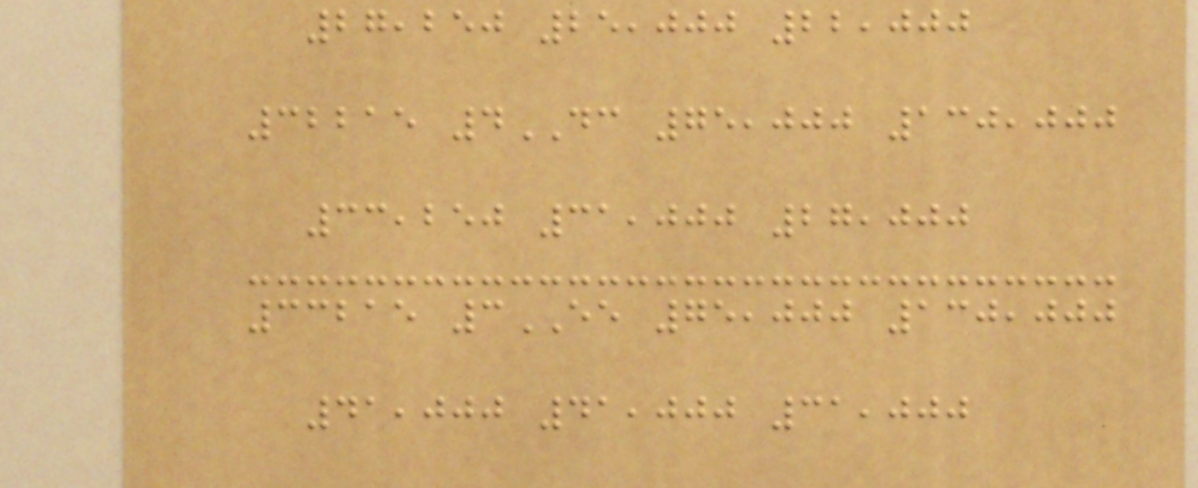27,250 25,000 22,000
32215 4DC 75,000 130,000
33,250 31,000 27,000
33215 3EE 75,000 130,000
41,000 41,000 31,000
